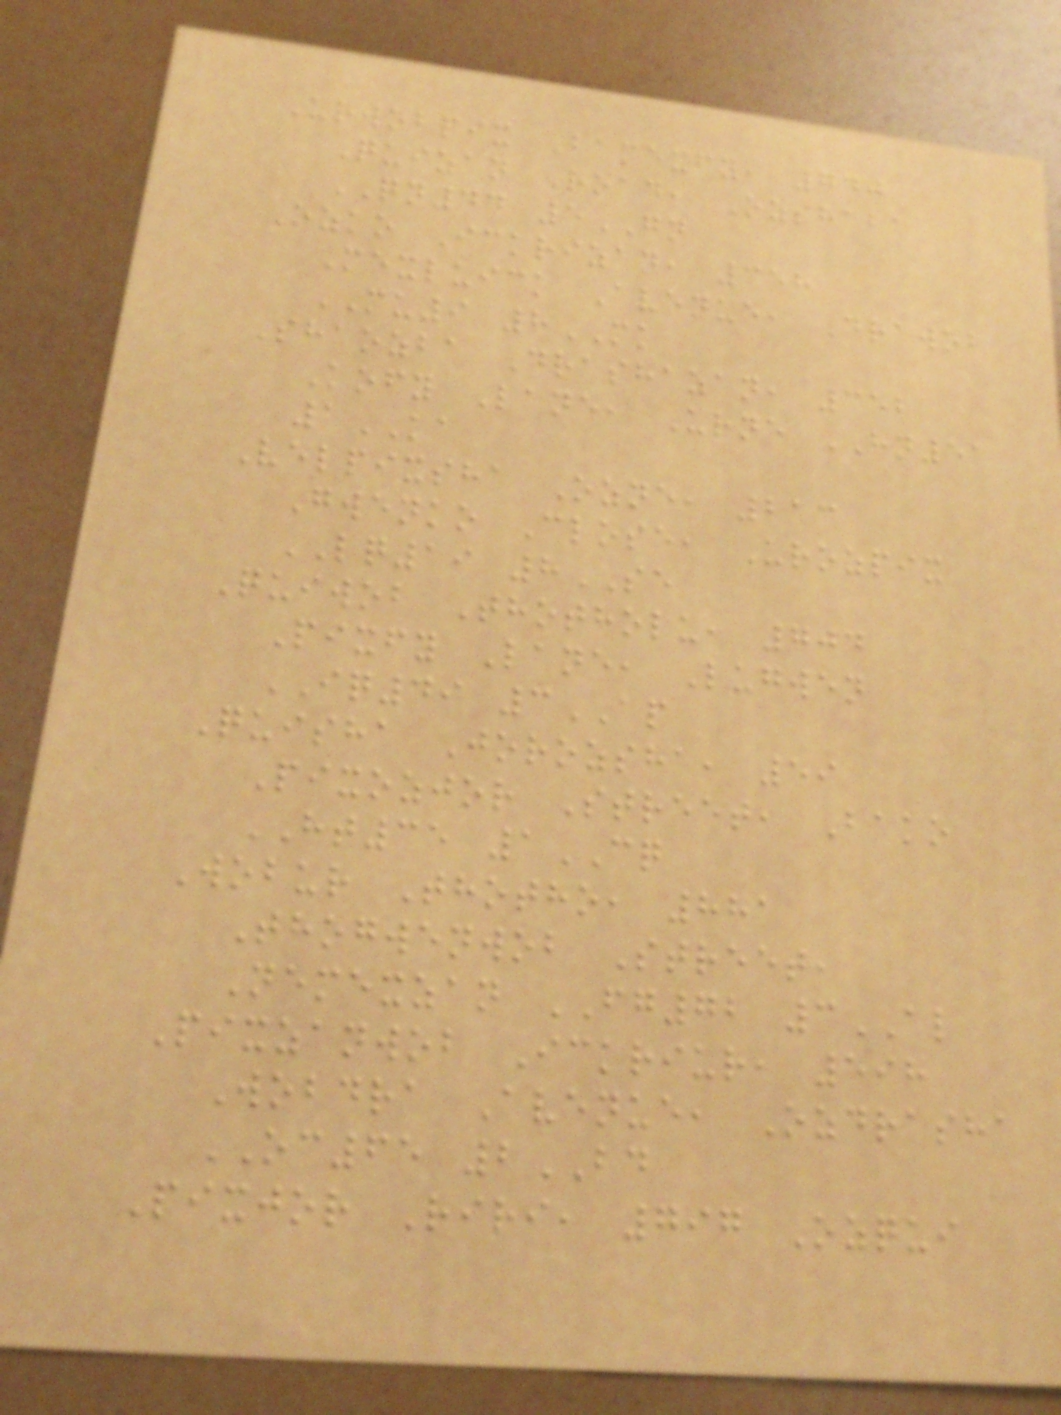Urwobpix Bamexfy, 740
Quizan Road, Ozshaba
QN44 5GN
Ozko Ickrizan, 358
Mexluick Avenue, Drawob
MU9 8MK
Shaozba Drashazan, 352
Kofy Lane, Urne HN51
1KA
Velpixsha Ozne, 213
Gwenko Close, Urozpix
LQ19 8SE
Quiwob Thotholu, 704
Pixfy Lane, Lugwen
IQ49 3AP
Quisha Jorozsha, 59
Pixozjor Street, Bako
HT35 1CQ
Wobur Thotho, 881
Thogwenwob Street,
Nemexzan FG72 3AL
Pixzanwob Ickriur, 598
Wobdra Avenue, Ozdrasha
OC65 2BD
Pixjor Riri, 797 Ozqui
